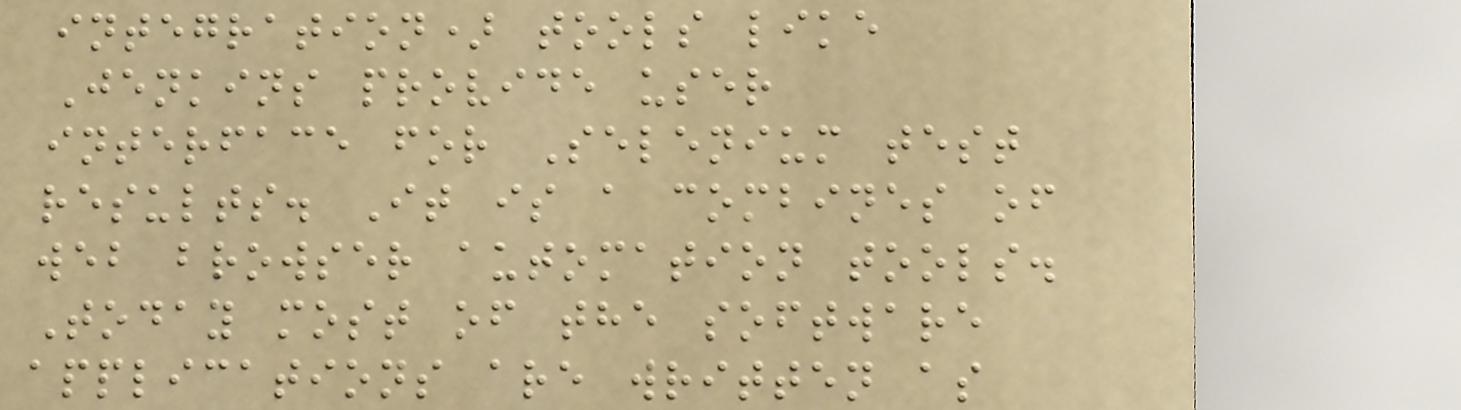integration) tools like
Jenkins provide user
interface for Selenium test
results. It is a combines of
web browser automation tools.
Today most of the software
applications are written as
